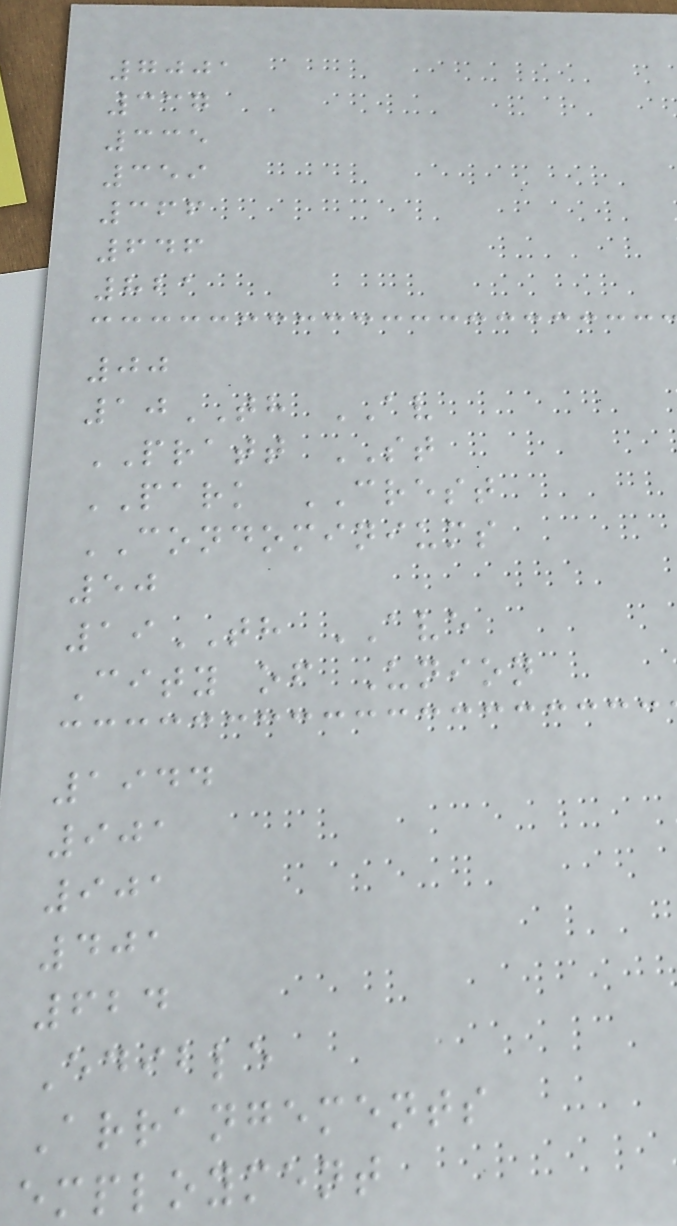7001
337
335
359
366
646
821
00
10TH AV
PRATT ST
PARK CREST
CONDOMINIUMS
50
19TH AVE
City of Union
1944
901
901
401
624
Edible
Arrangements
employment
